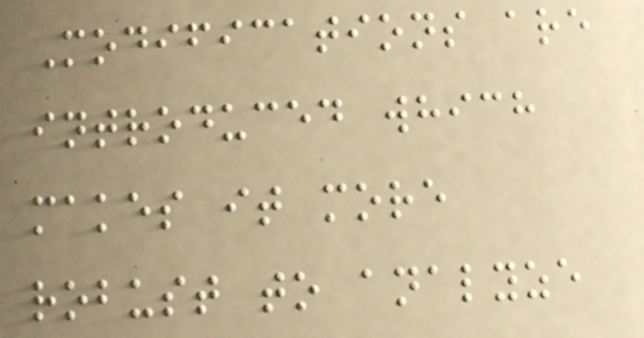Modifications are
introduced which
makes it more
robust to analyze
